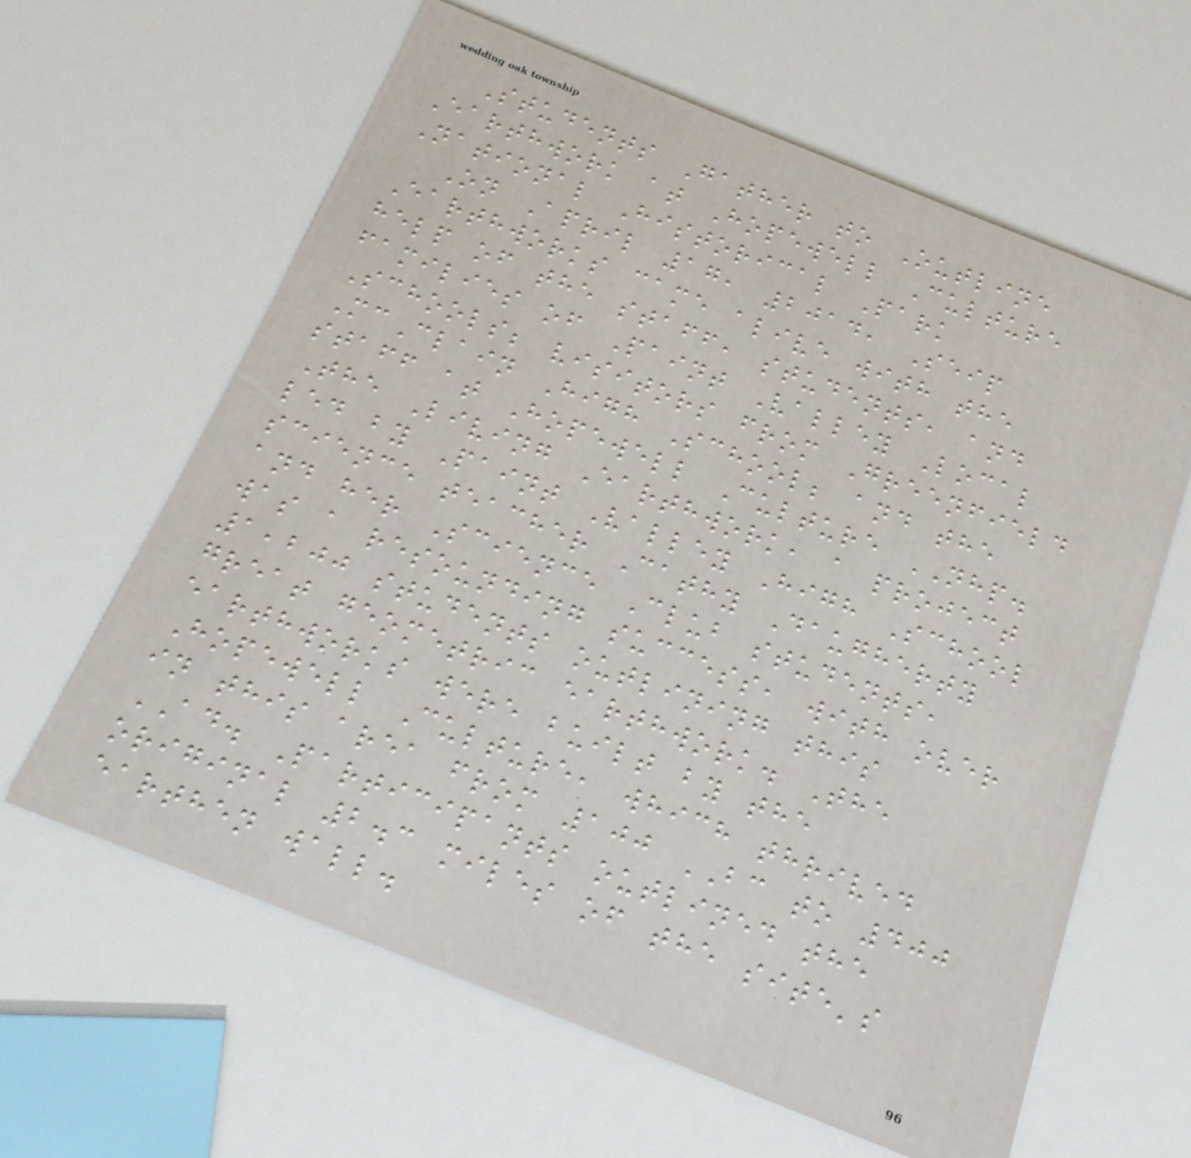Students Gather to Outline
Earthwork at Hopewell Culture
National Historical Park
On April 17, 2014, Seip
Earthworks came alive with the
help of the staff, students, and
families of Paint Valley Local
Schools; visitors from Greenfield
McClain High School; and the
staff at Hopewell Culture NHP.
The Living Earthwork, a project
led by Paint Valley High School
science teacher Cathy Daugherty
and her Science Club students,
was a resounding success, with over
1,200 students outlining this
great geometric earthwork. The
earthworks were built by the
Hopewell Culture, which thrived
in this area from 100 BC to 400
AD. Participants outlined the
original 2.3 miles of the site's
earthen wall.
